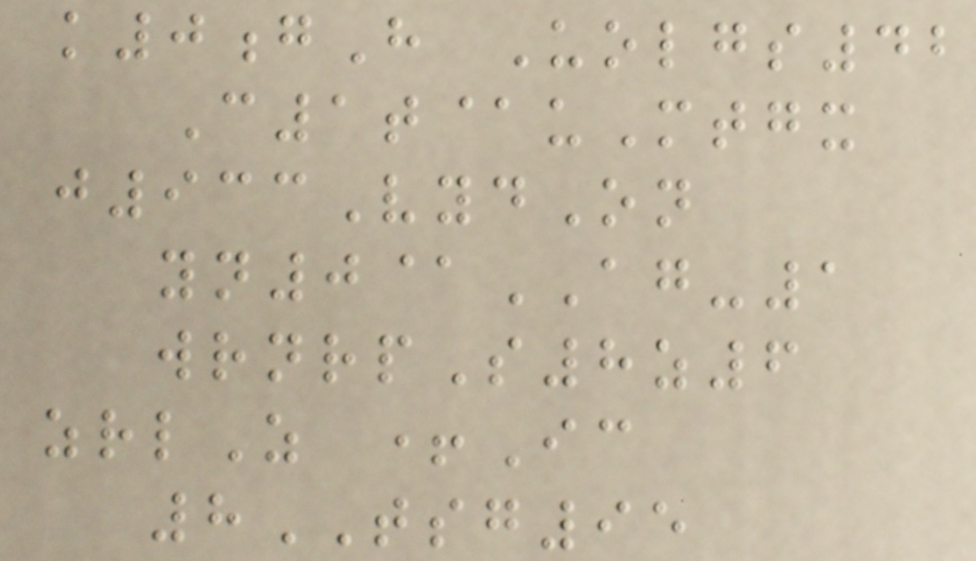k0gH Uolgs42
C1t@uMtgx
j933VydOn
yn0@AG-1
wrnrpS8z6
zrlZ +Ic
8TSG95
